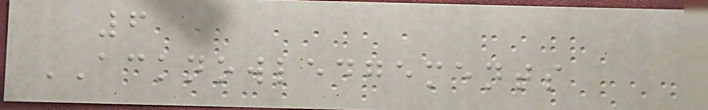6
ACKNOWLEDGEMENTS
